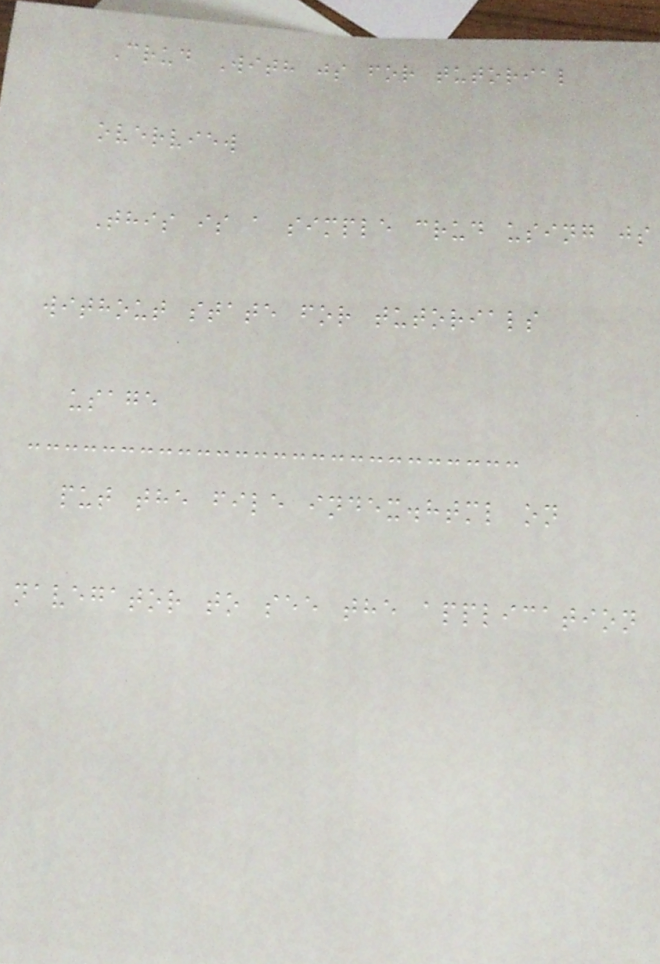Crud With js for tutorial
overview
This is a simple crud using js
without state for tutorials
usage
put the file index.html on
navegator to see the application
